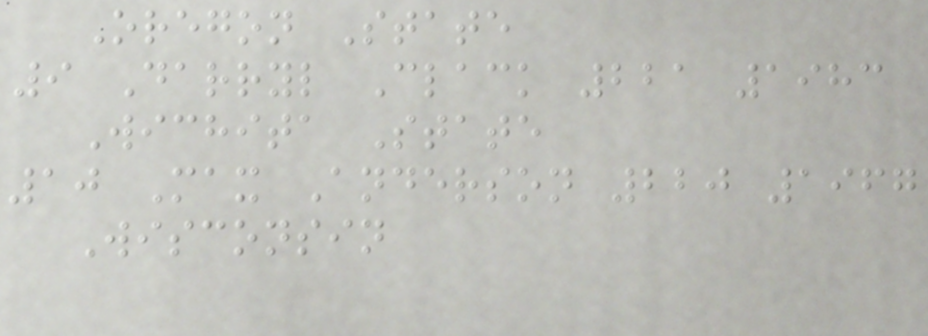Oregon State
9 Darryl Clack 221 1983
Wichita State
10 Max Anderson 220 1967
Wisconsin
